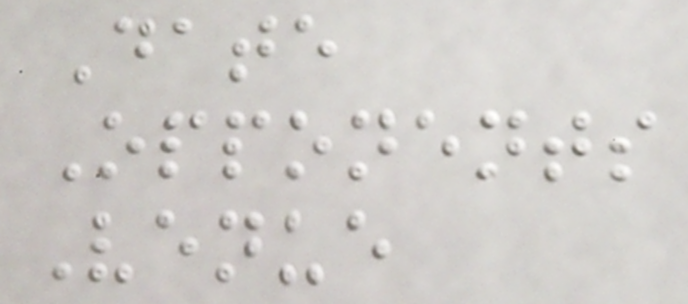Date
Opponents
Venue
